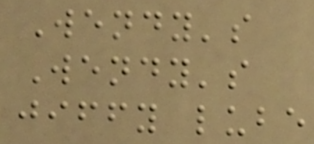Wendy's
Wendy's
jiffy lube
